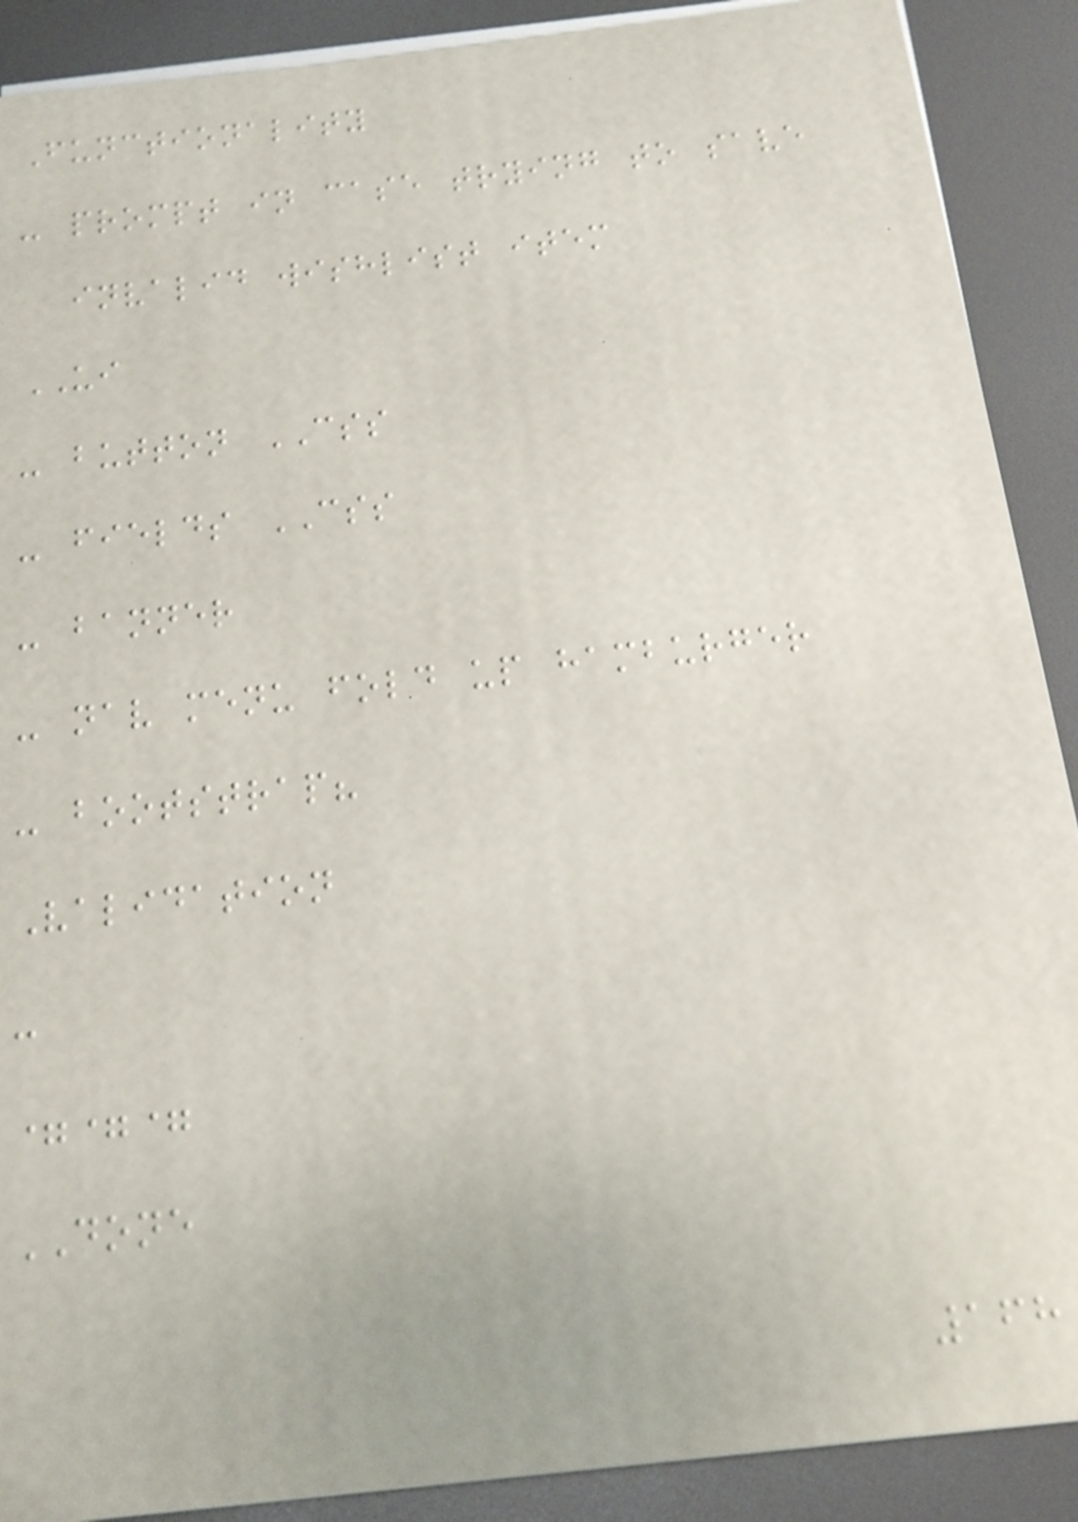Functionality
- prompt in case trying to save
invalid wishlist item
UI
- button CSS
- fields CSS
- banner
- nav menu fold up hamburger
- bootstrap?
Validation
-
===
DONE
168
